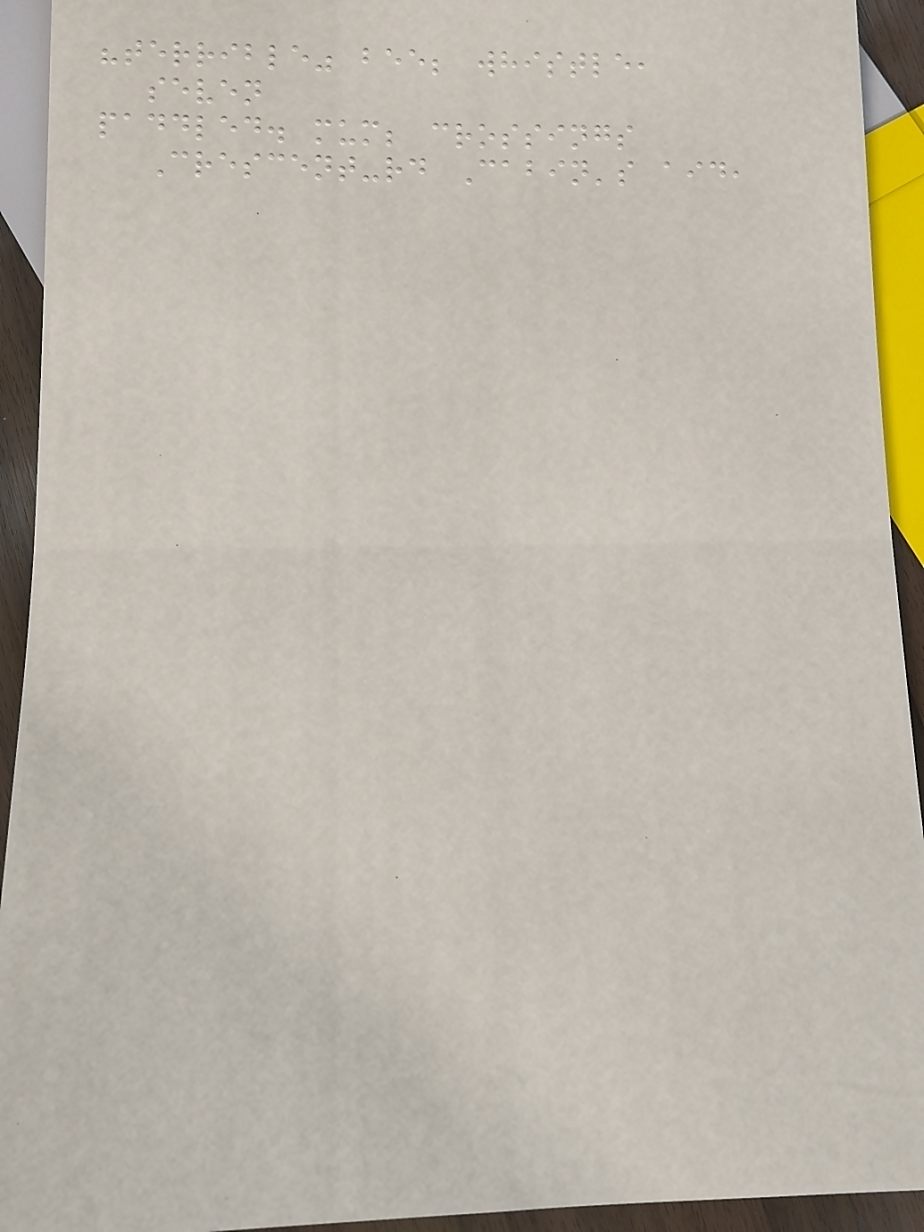"terrible" bee; whistle,
seven
paddled. mum; crossings
Crescent-rd Cabin's aid,
